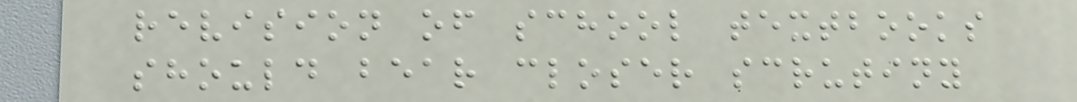revision of school textbooks
should bear closer scrutiny
